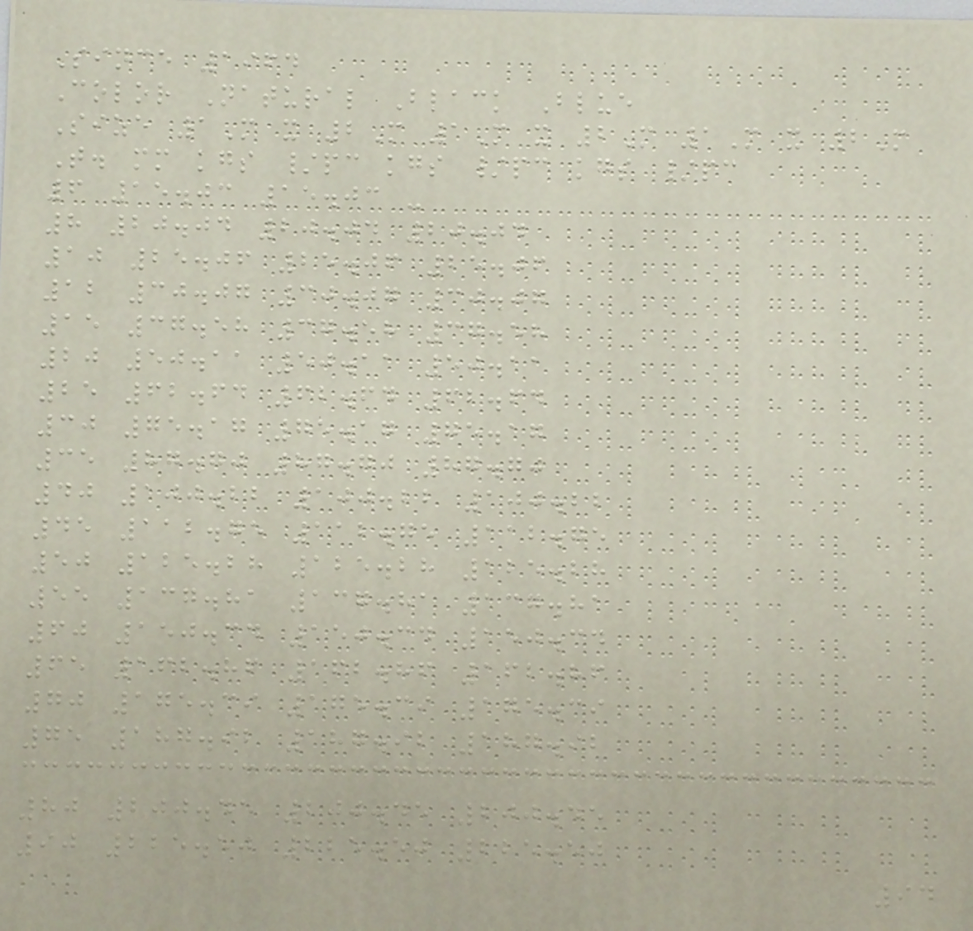Since 1964
Color Natural Black Blue
Size 1M x 2M 1M x 2M 1M x 2M
T. mm kgs /pc kgs /pc kgs /pc
6 15.03 15.03 -
8 20.04 20.04 20.04
10 25.06 25.06 25.06
12 30.07 30.07 30.07
15 37.58 37.58 37.58
20 50.11 50.11 50.11
25 62.64 62.64 62.64
30 75.17 75.17 75.17
35 87.70 87.70 87.70
40 100.22 100.22 100.22
45 112.75 112.75 112.75
50 125.28 125.28 125.28
55 137.81 137.81 137.81
60 150.34 150.34 150.34
65 162.86 162.86 162.86
70 175.39 175.39 175.39
75 187.92 187.92 187.92
80 200.45 200.45 200.45
90 225.50 225.50 225.50
94
